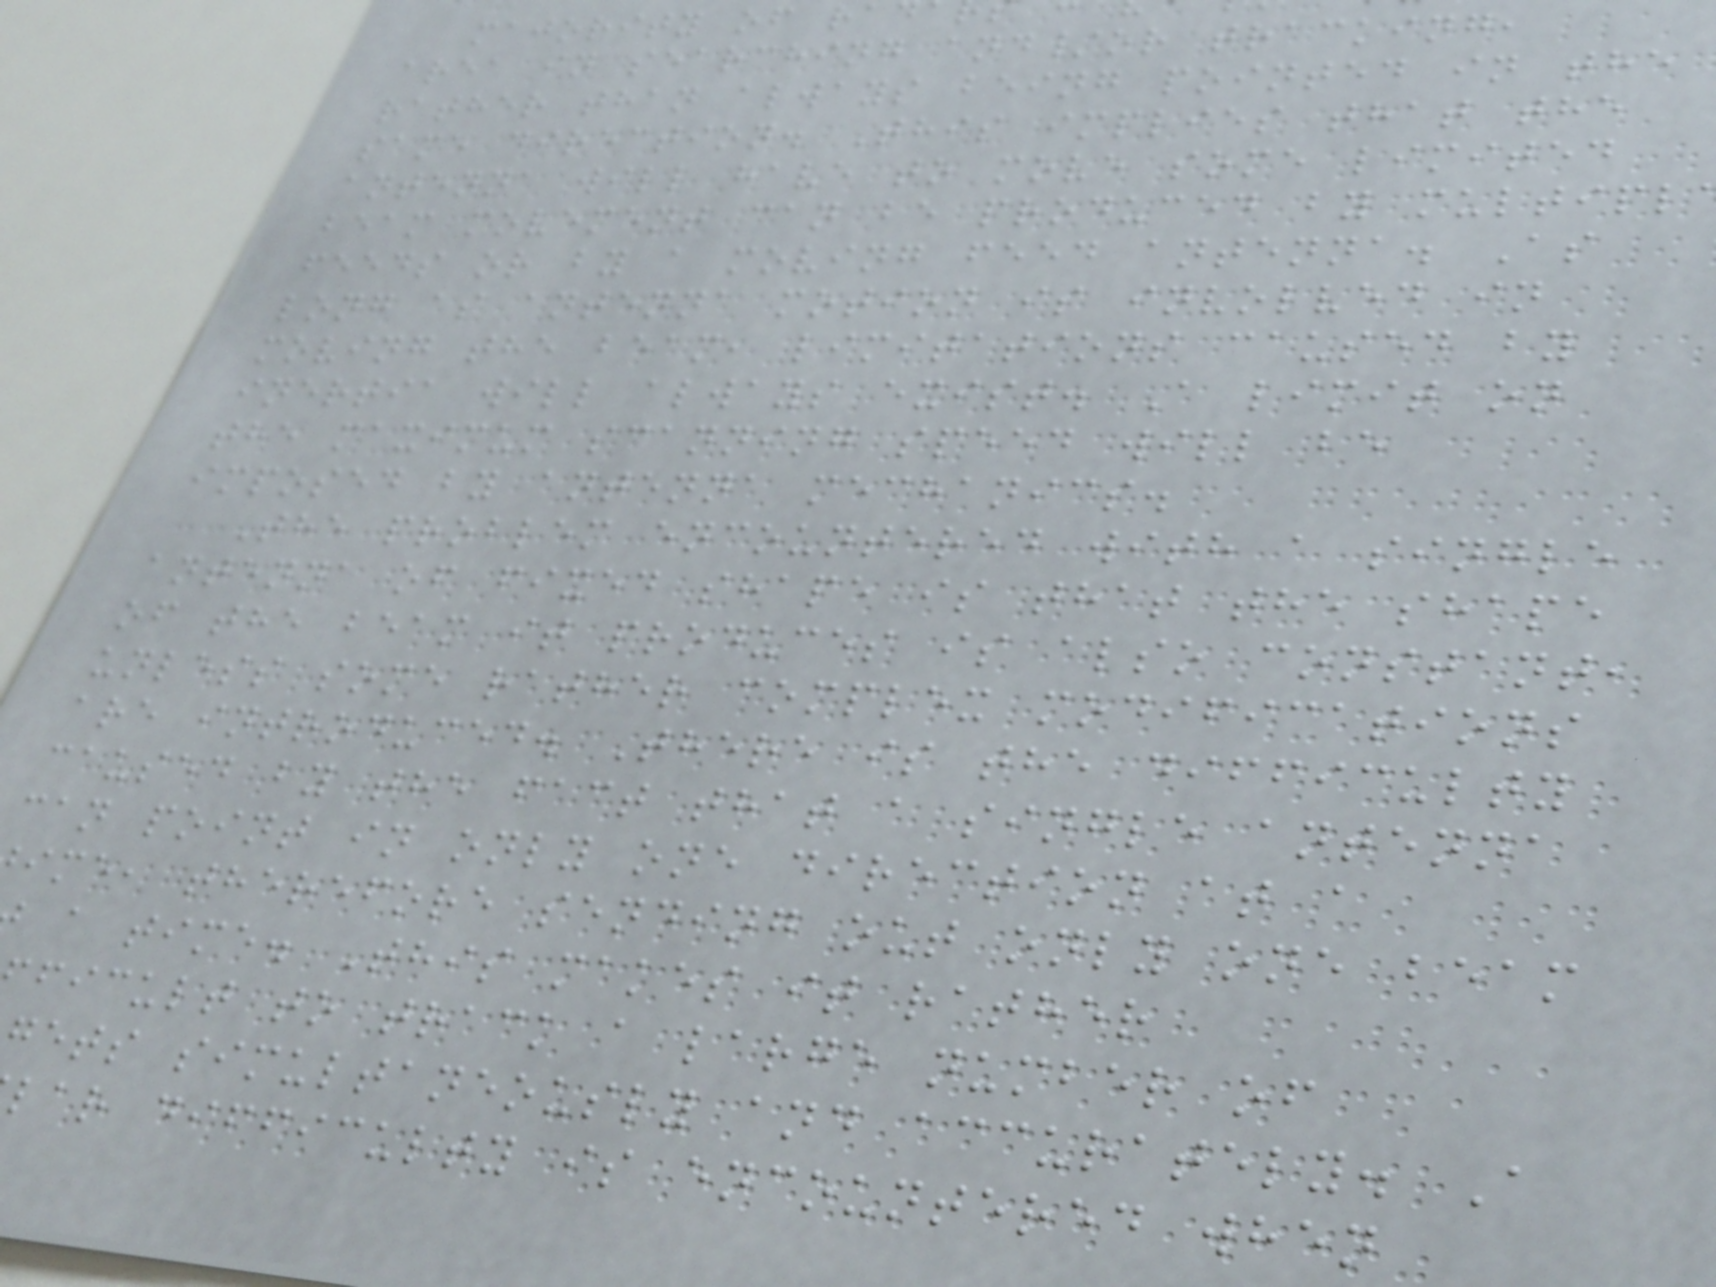majority of ra
area in searching and/or tracking,
rather than always being pointed in the
same direction. This implies that the
antenna will have to move some limited
beam movement can be produced by multipl
feeds or by a moving feed antenna. As
long as antenna motion is involved in
moving the beam, limitations caused by
inertia will always exist. A limit on
the maximum scanning speed will be
imposed by antenna mechanics.
The problem encountered with a single
antenna of fixed shape is that the shape
of the beam it produces is also constant,
unless some rather complex modifications
are introduced. There is the difficulty
caused by the fact that a single antenna
can point in only one direction at a
ime, therefore sending out only one beam
a time. This makes it rather
ficult to track a large number of
gets simultaneously and accurately. A
lar difficulty is encountered when
